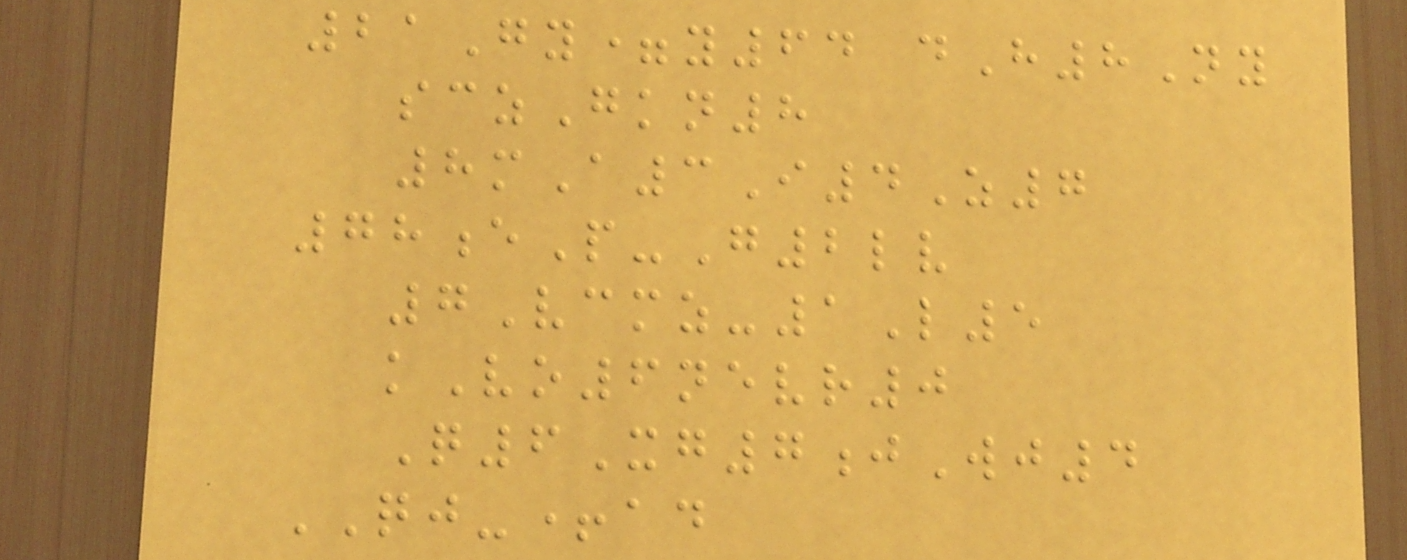21Gy=y64 dH8Ny
sczGkn8
8mA3I4Z7
78eP-G2lv
7Vcmz-1L5
kVo6nevr0
Q6Xg7jWj4
QJ-+ad
